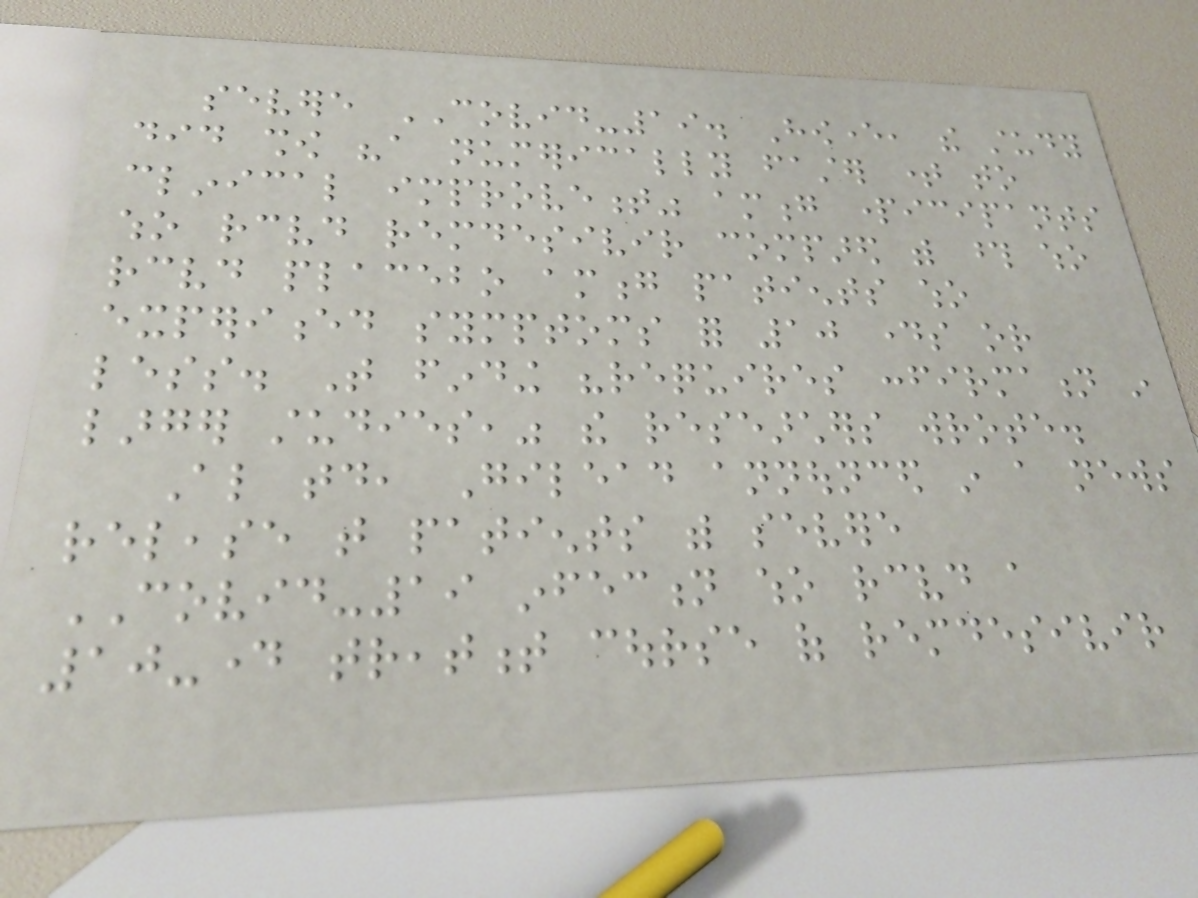severe COVID-19. However, the study
did show "a numerically faster time to
clinical improvement" among participants
who received remdesivir compared with those who
received placebo among patients who
experienced symptoms for 10 days or
less. That finding "requires confirmation in
larger studies," the researchers wrote.
Also today, Gilead announced in a news
release that patients with severe
COVID-19 infection who received a
10-day treatment course of remdesivir
